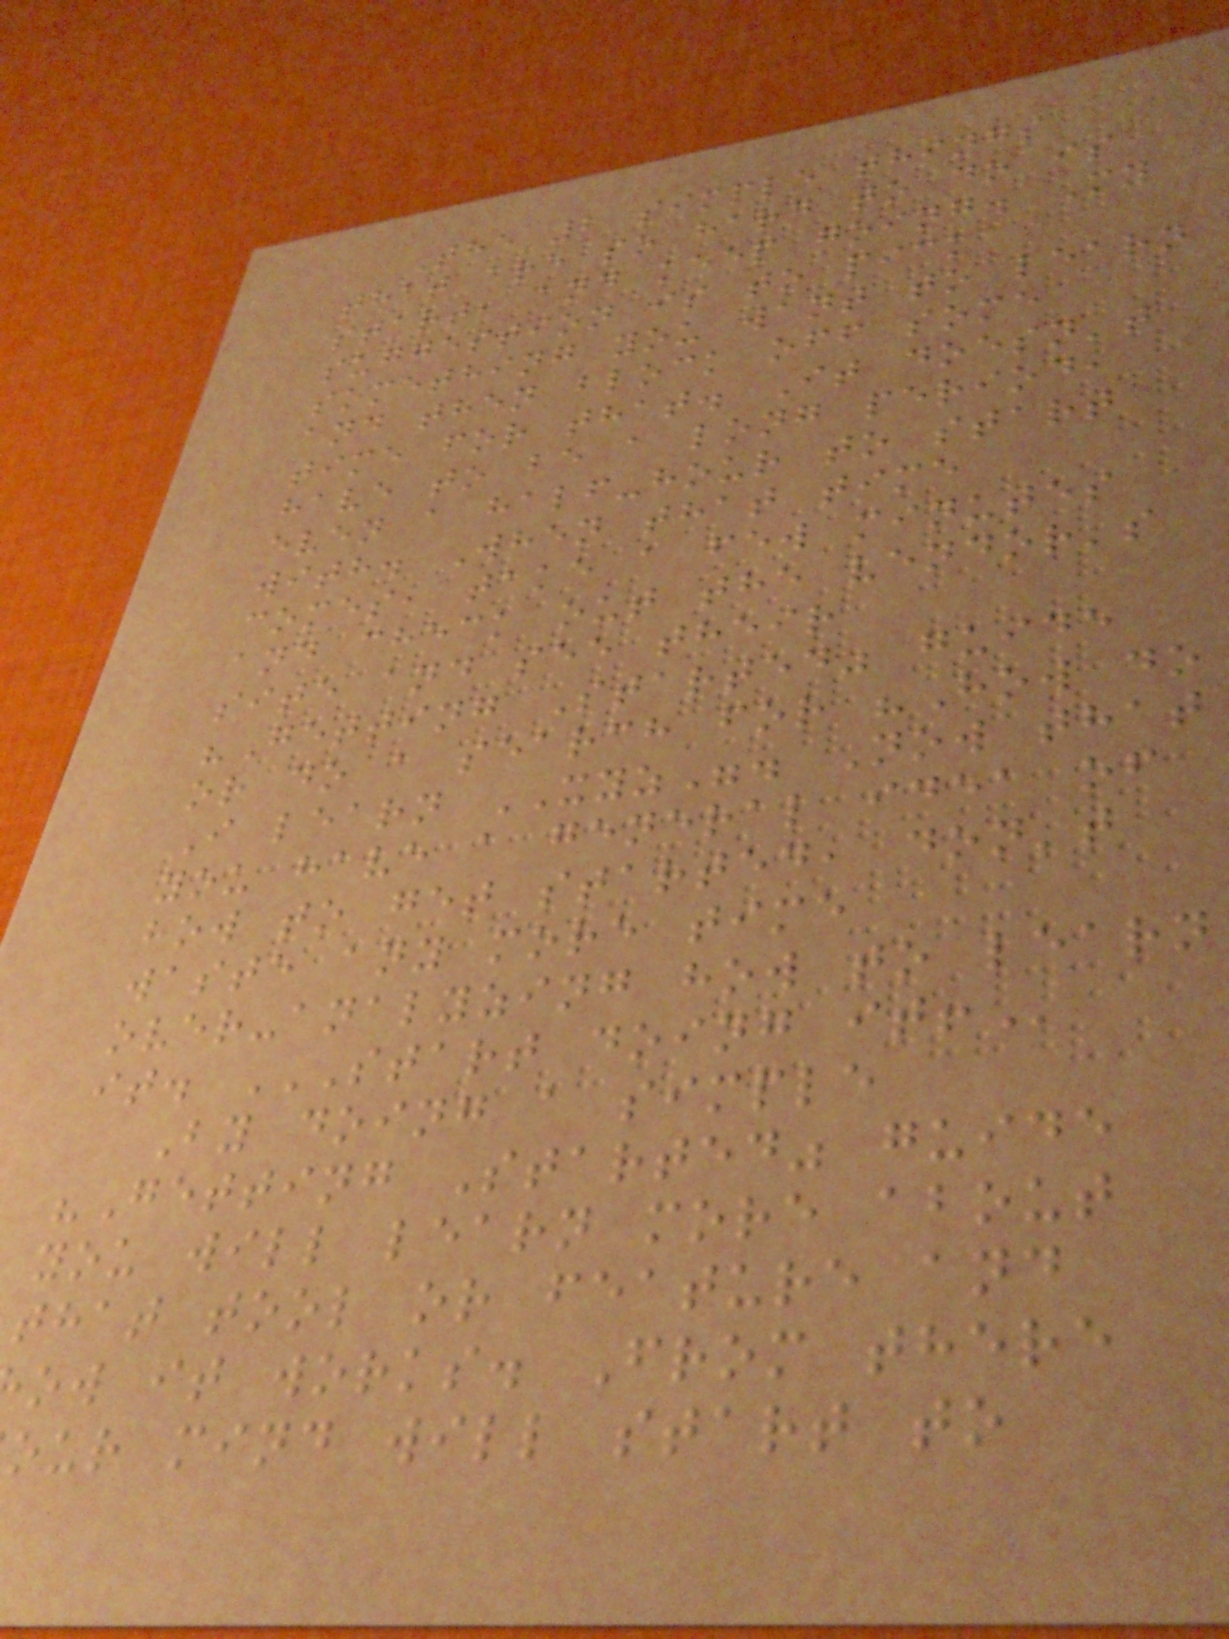The 2 simple things
that are so hard to do is
start, and keep going. My
suggestion is to pick
something you want to learn
and then block off some
time for that. It doesn't
have to be a long period,
even a half-hour to start
with. When that time
comes, take a few minutes
and check out the vendor's
site and see their
"Getting Started" guide
or do a search for "How do
I learn XYZ". Now that
you have a general idea of
how to get started, don't
waste any more time
over-analyzing how to learn
it. START DOING IT!
By doing a simple
"Getting Started" guide
you will learn more about
that tool or feature and
ow it works. From there
our mind will start to
